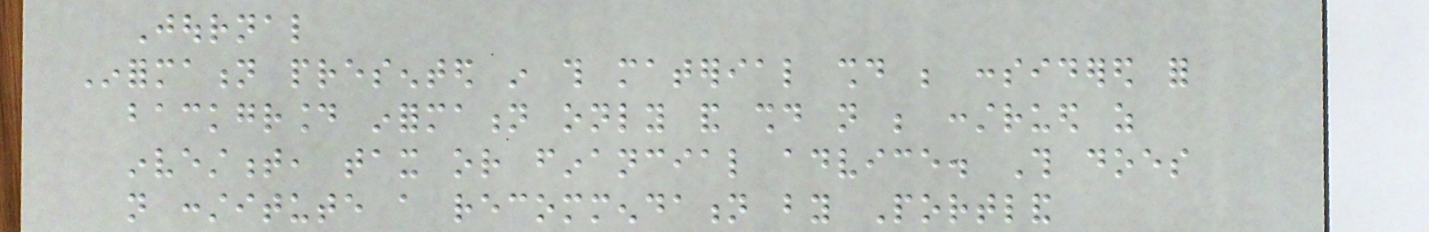Journal
Information presented in this material should be considered for
background information only and should not be construed as
investment, tax or financial advice. This does
not constitute a recommendation by Portland
